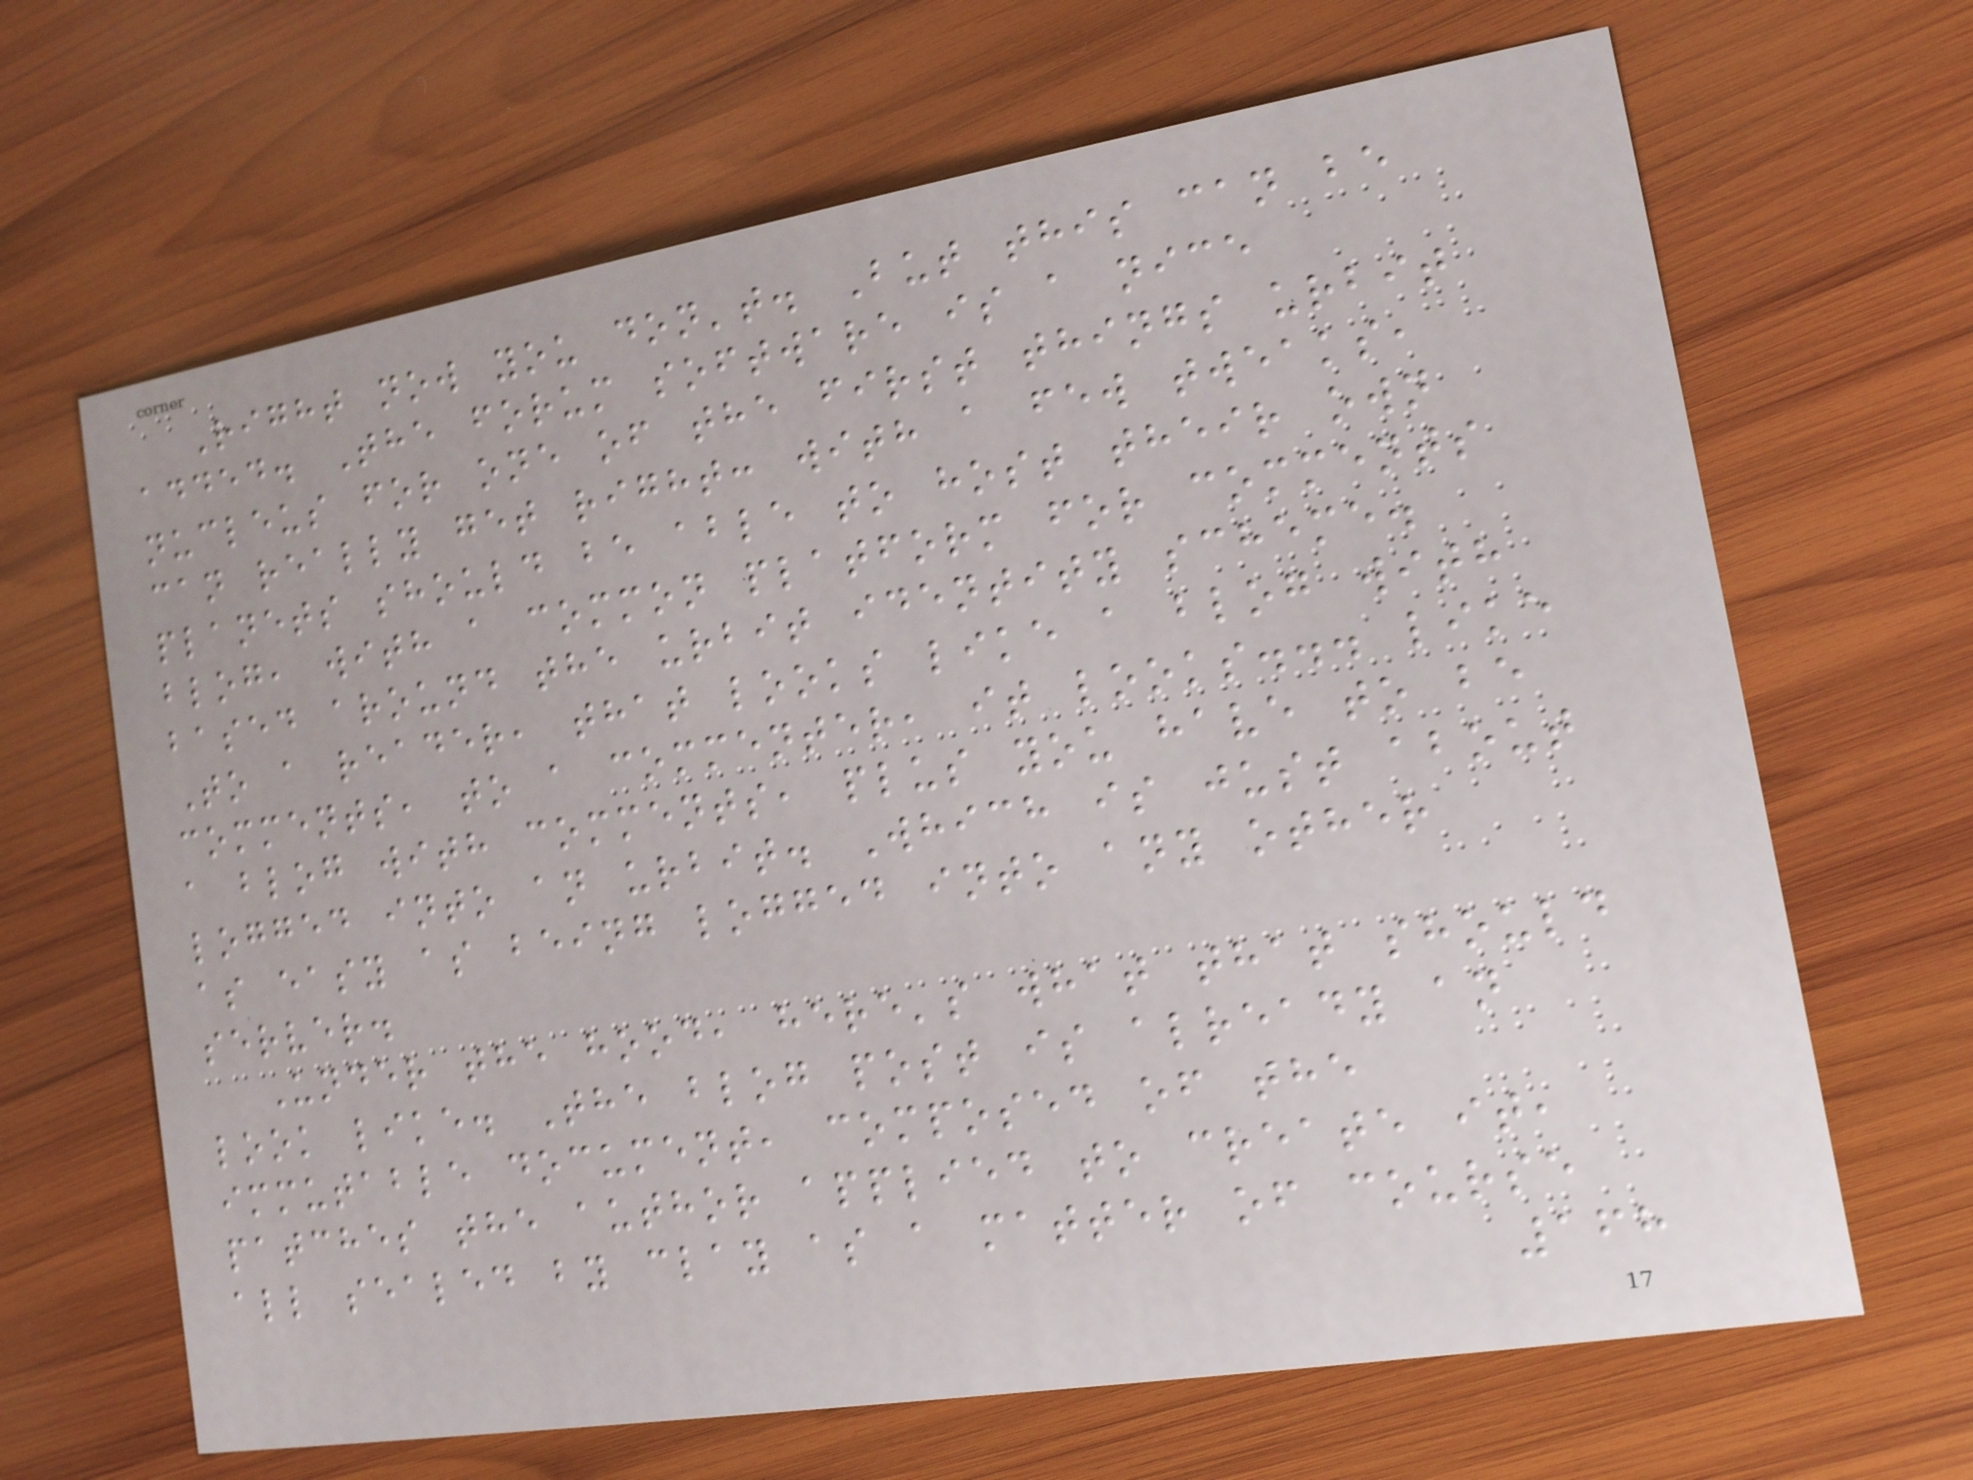Right now you don't. But this can be
added. The forum software is a nice
nucleus for one of the first things urbit
can really get right: with a few tweaks,
planets should be able to host their own
blog, with a common platform for comments
based around the urbit identity scheme.
To a reader, that looks like a blog with
comments, to a commenter, it looks... like
a blog with comments, plus you have to be
logged into an urbit. Which is just about
as easy as being logged into any other
server.
Under the hood, here's what that should
look like. The blog post is already an
immutable document, composed of the
patches the author applied to create it,
all sealed by clay as a matter of course
168
